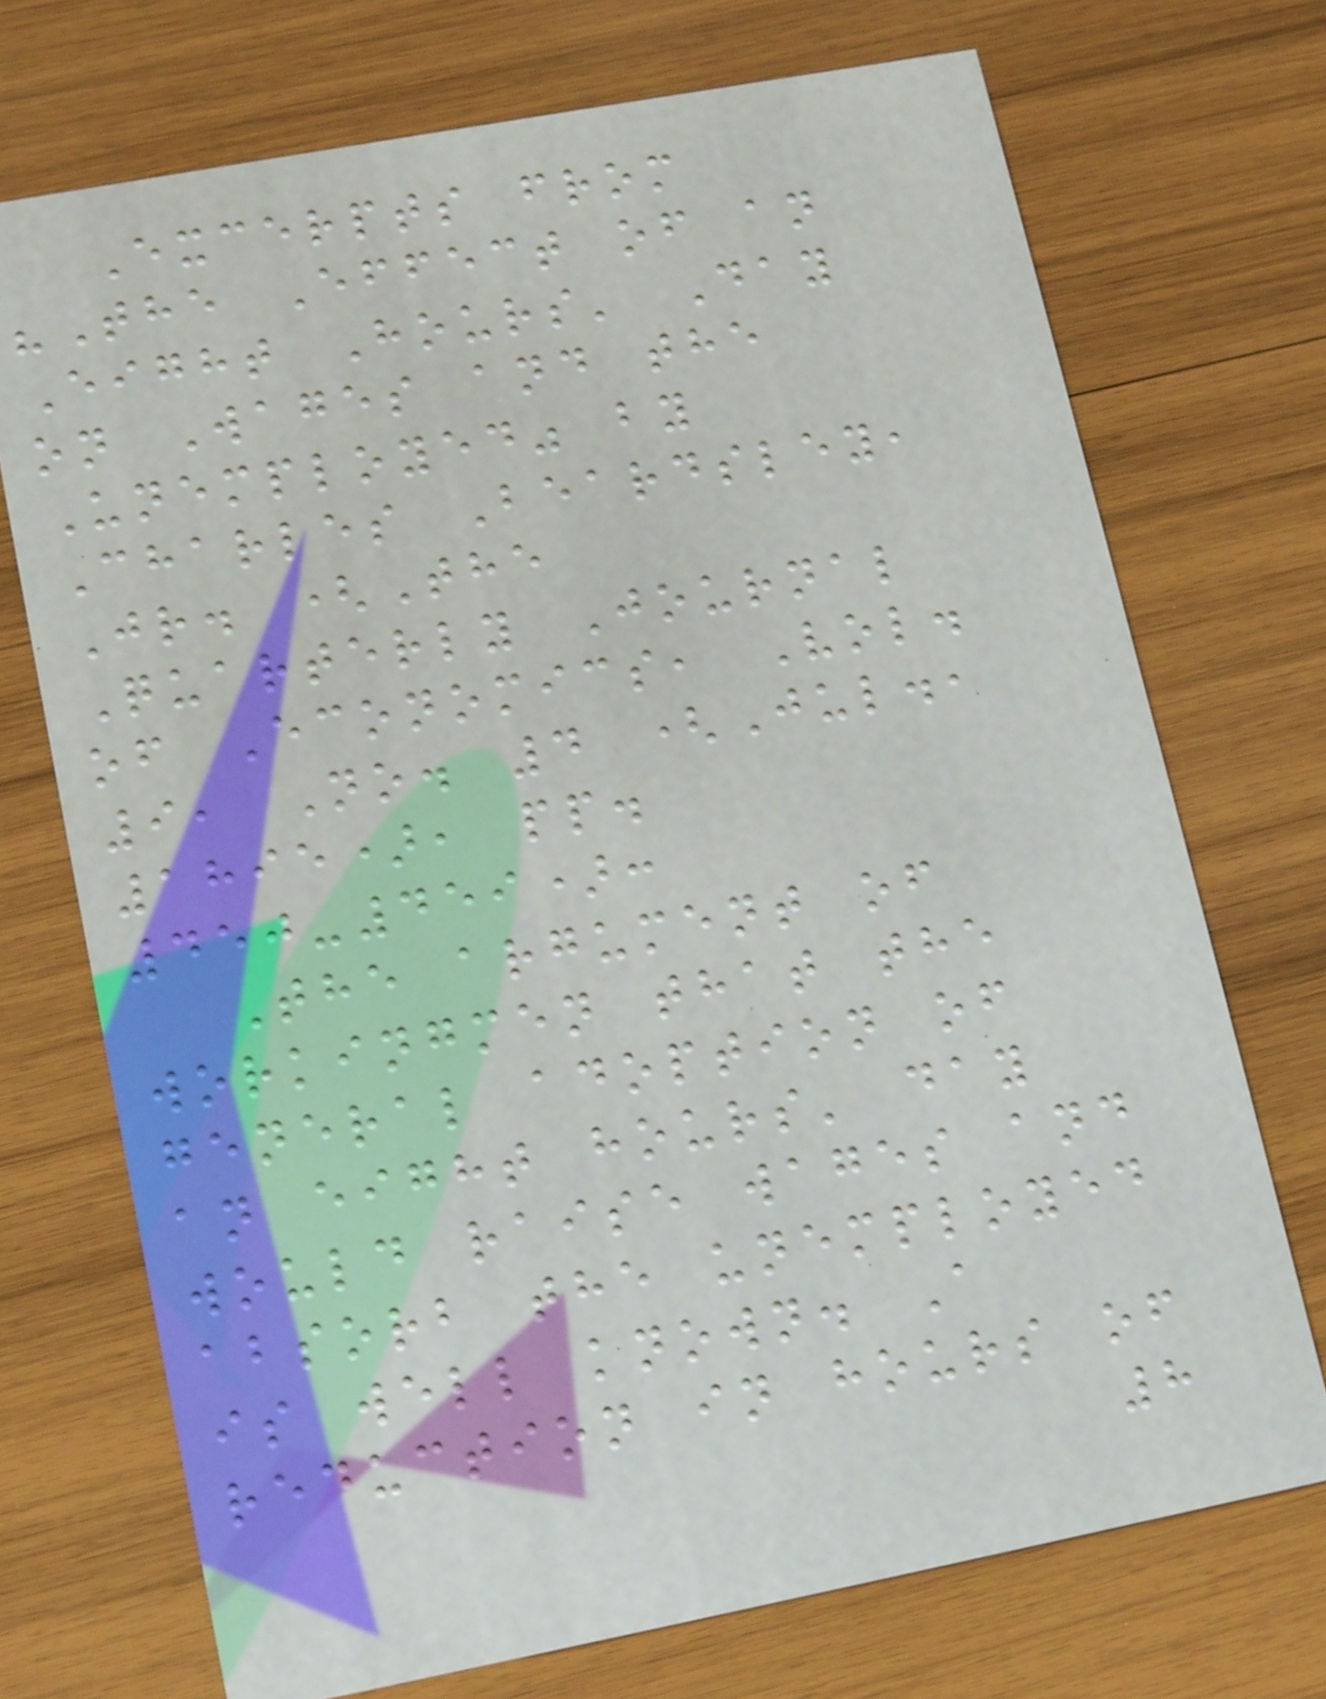Excerpts from
"The Effect of an
Eight Hours' Day
on Wages and the
Unemployed" by
Charles Beardsley,
Jr. (The
Quarterly Journal
of Economics, Vol.
9, No. 4 (Jul.,
1895), pp.
450-459):
The argument of
workingmen that the
general adoption of
an eight hours' day
would raise wages and
absorb the unemployed
is well known. A
reduction in hours of
8
